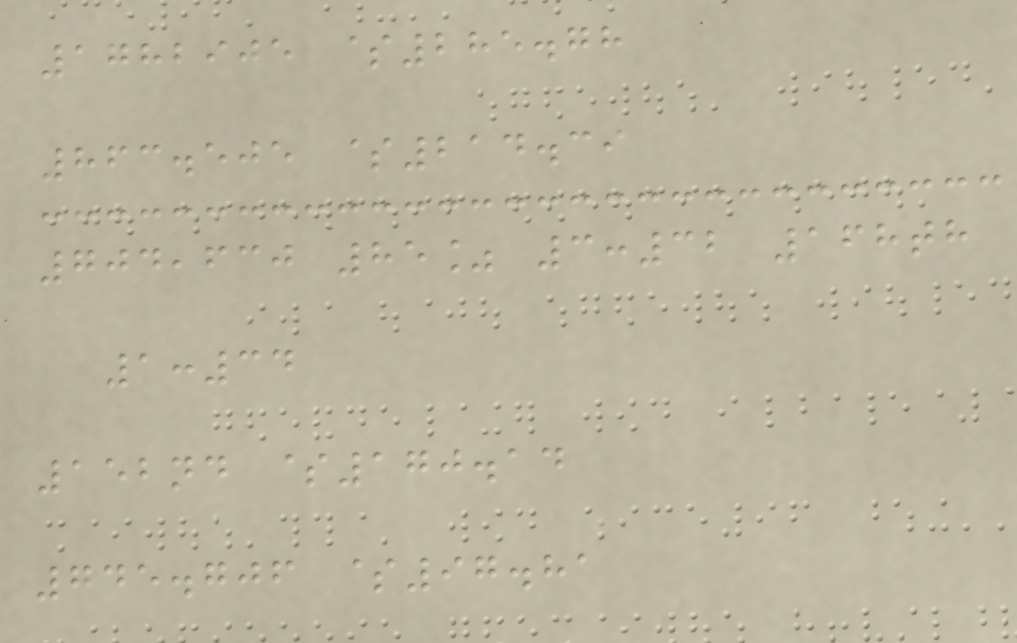1782905 $285.78
863.505 $214.39
704,630 85% 3:32 168th
1:34
152nd $170.14
745.706 $97.81
